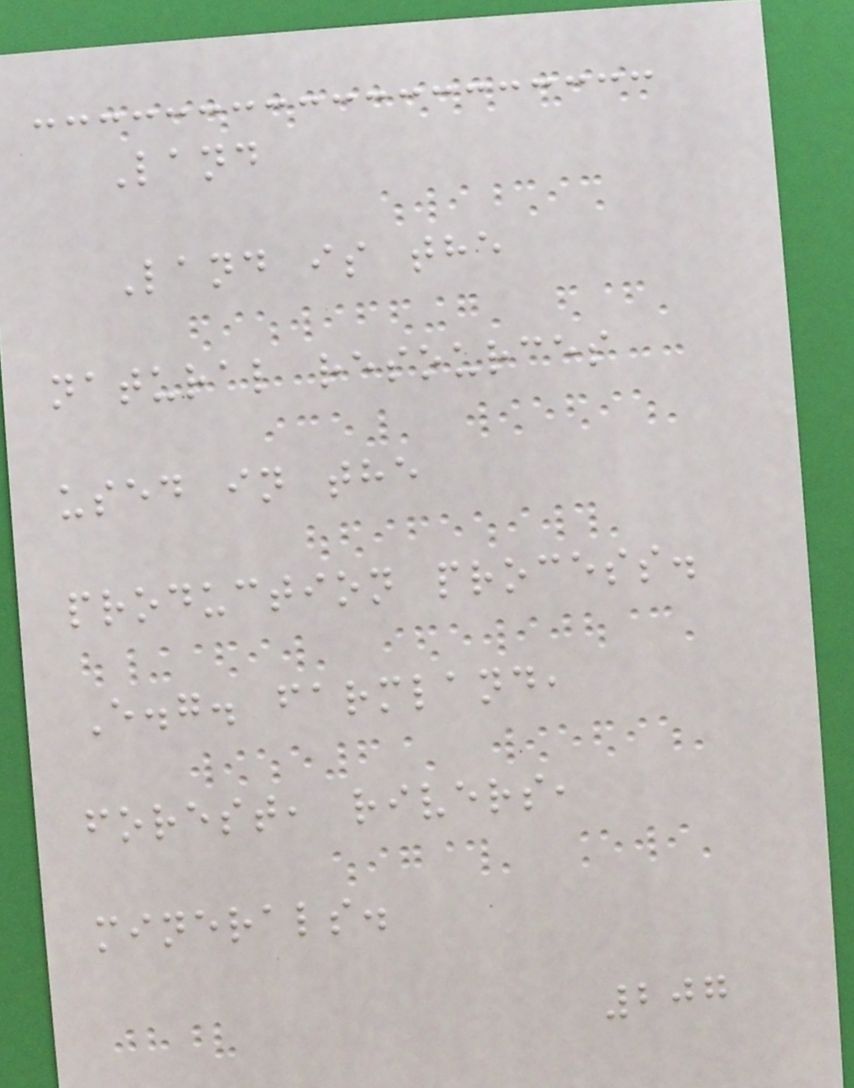Land
Land is the
natural resources
used in the
production process.
E.g. farmland,
forest, rivers,
minerals.
207
